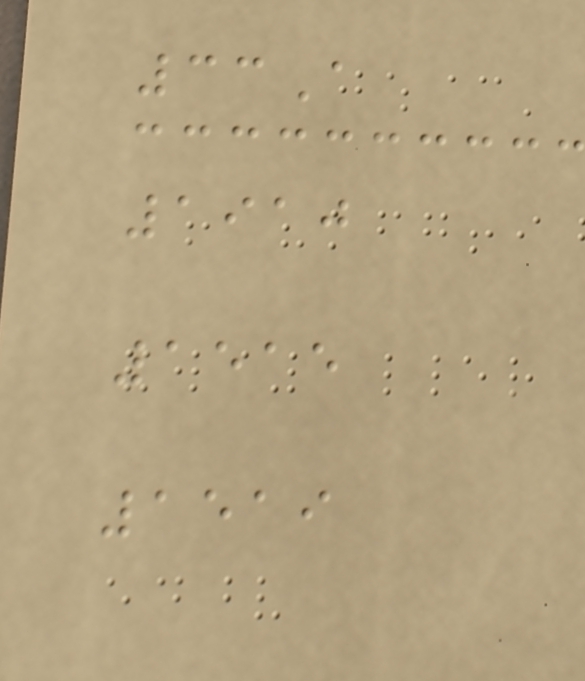33A
1910
1515
1519
